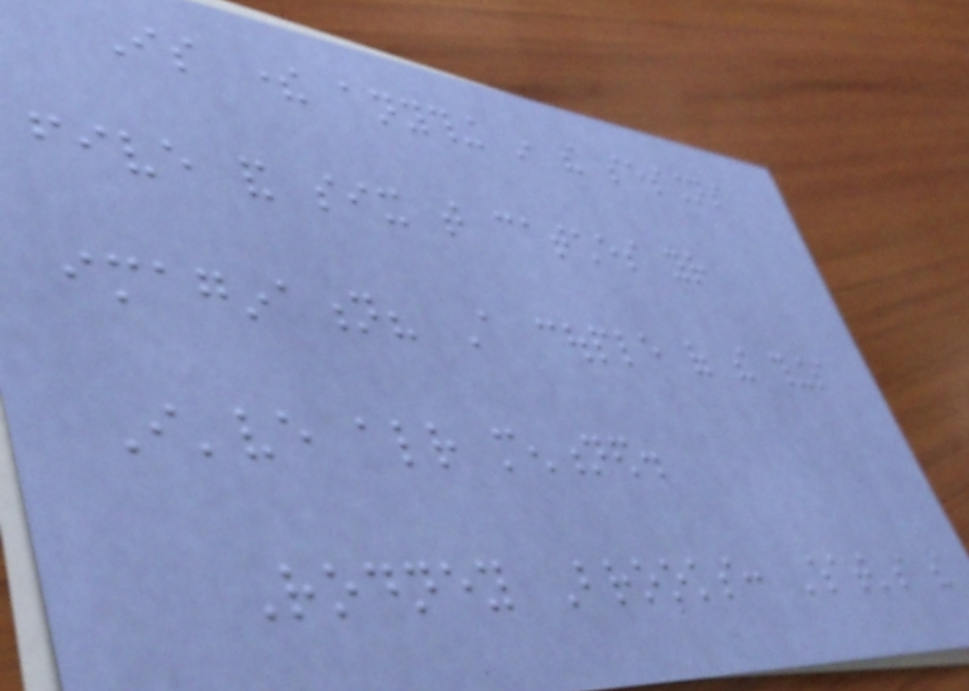Is there anything in the sessions
five and six that catches your
imagination? A couple of the things
I've already mentioned.
Rodney Brooks: What's the
